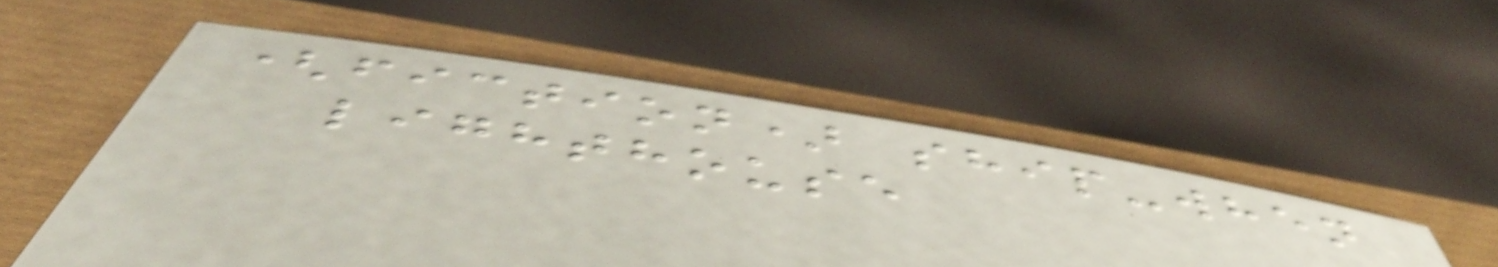(fiction) ship-when
lighthouse
